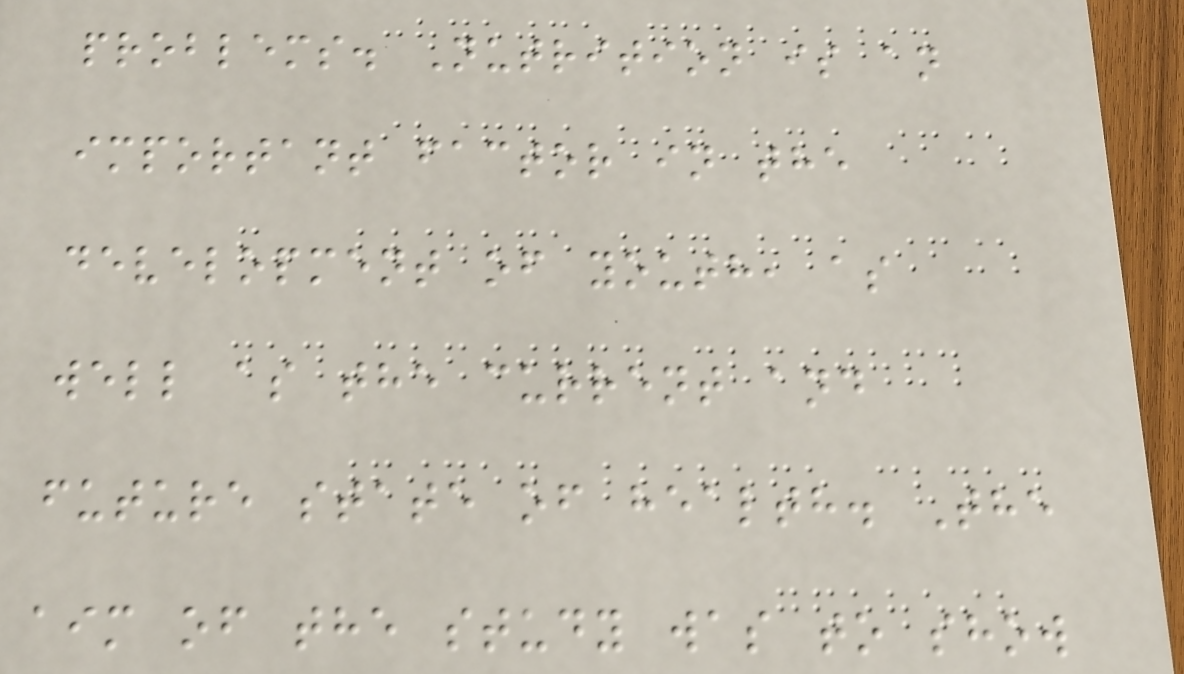problems. Nutrition is an
important factor in the
development of youth, as
well as the current and
future state of health. The
aim of the study was to show
